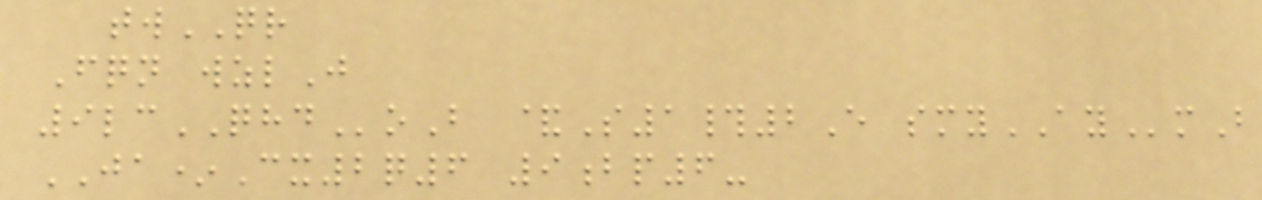twQR
Fqn wzlJ
9lcQHDoB &S1#2E smyAYmB
JA*Cx2q6 9bp6-
